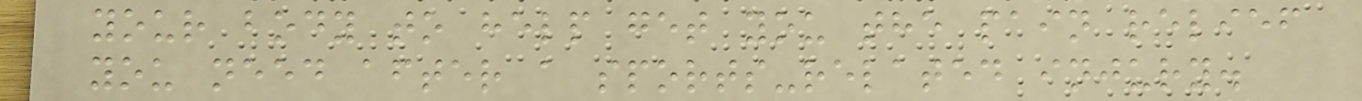your body to help get you the pain relief
you need after a sports-related injury.
